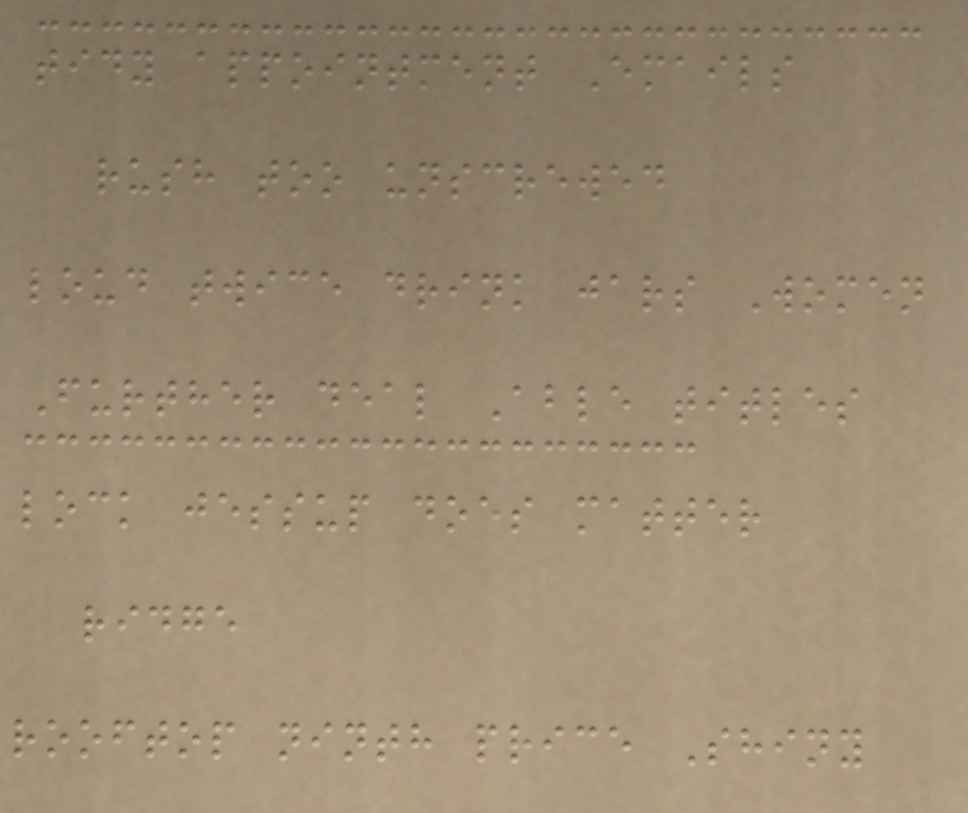tidy appointment Emails
rush too unscrewed
loud twice drink jars Women
Further deal Able titles
lock jessup does matter
ridge
rooftop ninth price Shiny
